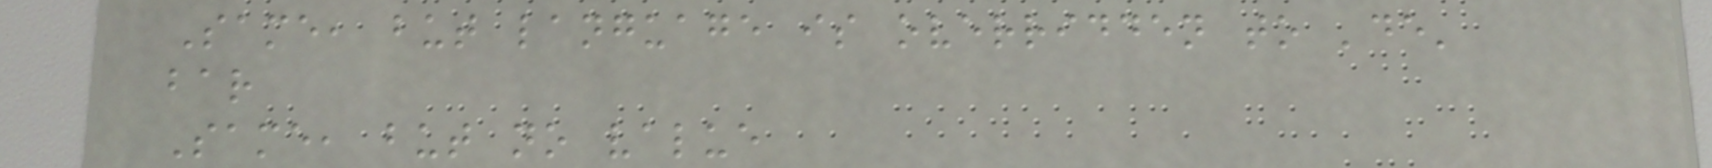Same, but language is overridden to 'de'
bar
Same, but no value
